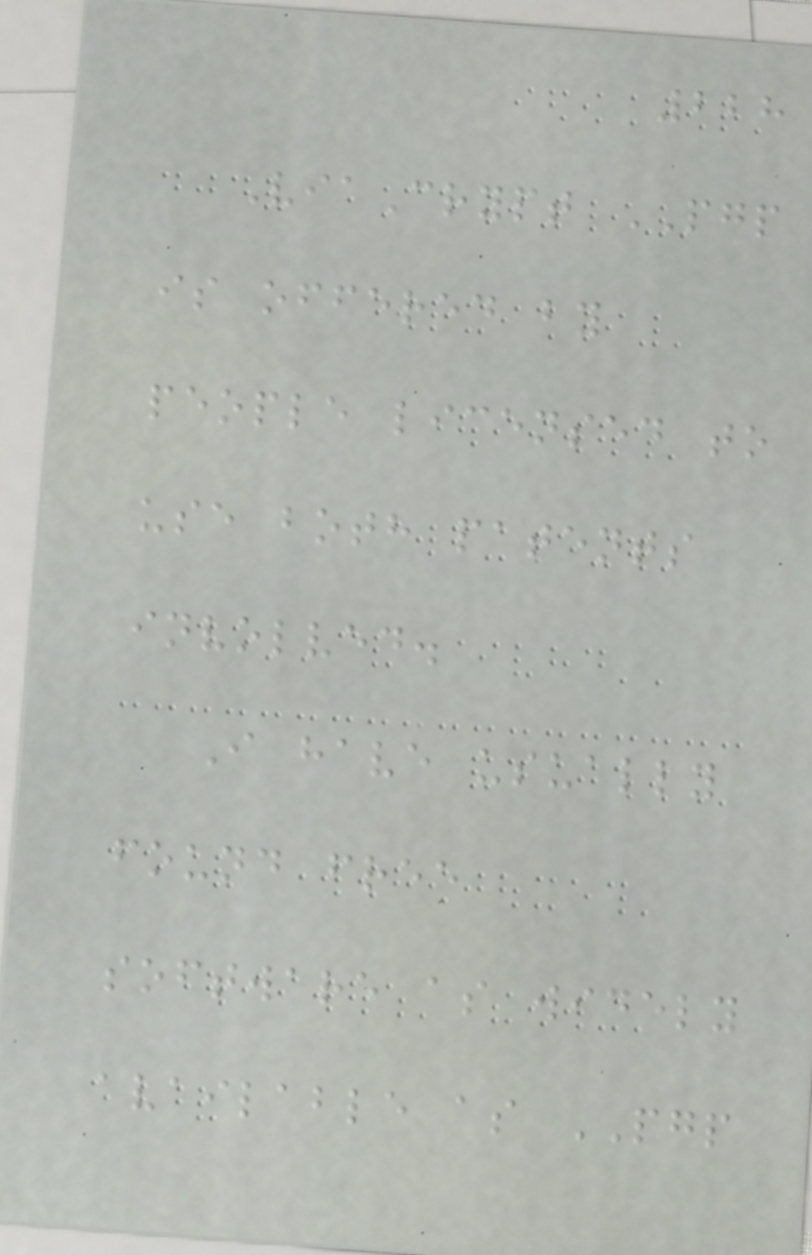228
ViaCrypt PGP
is offered by
people licensed to
use both patents
involved.
I have usually
found free
software as widely
available as PGP
